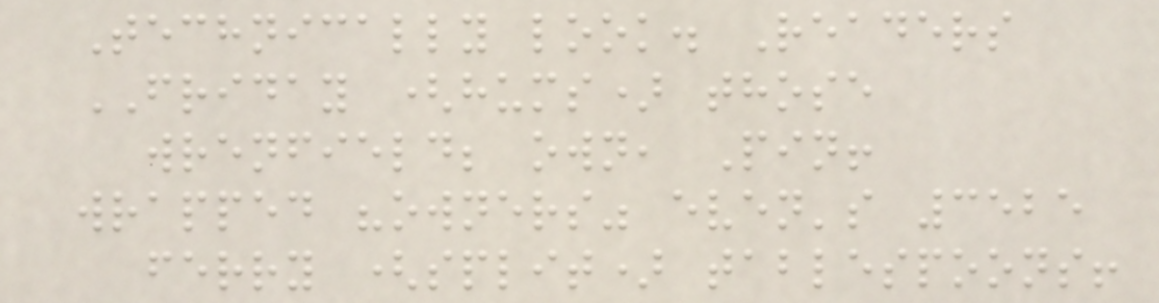Technically look. Readers
FRIDAY (hums) those
wrenfield; own, Pin!
wrapped "owners" even's 3525
ferry (split) tablespoons!
